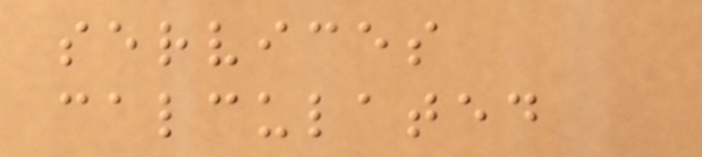services
calculated
